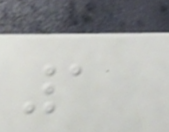1
